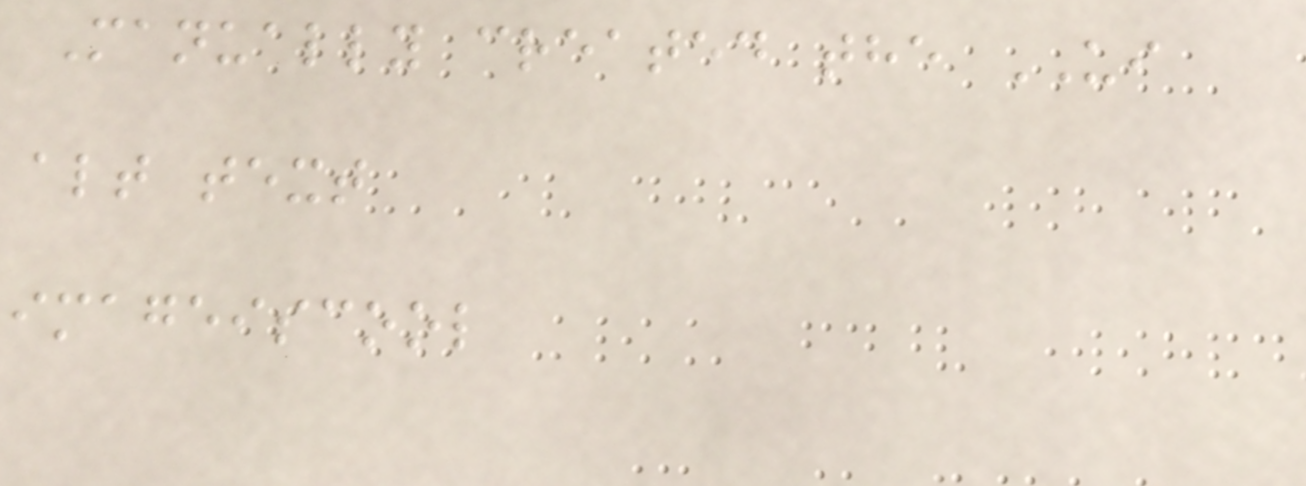Manually created the UI
alt text
imageiscool
